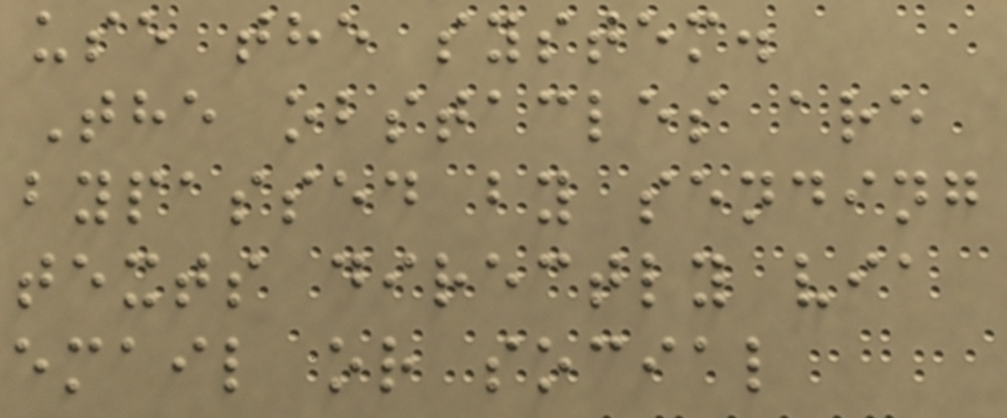use the system.
The obstacles are
bypassed by sending
texts directly via
email or social
